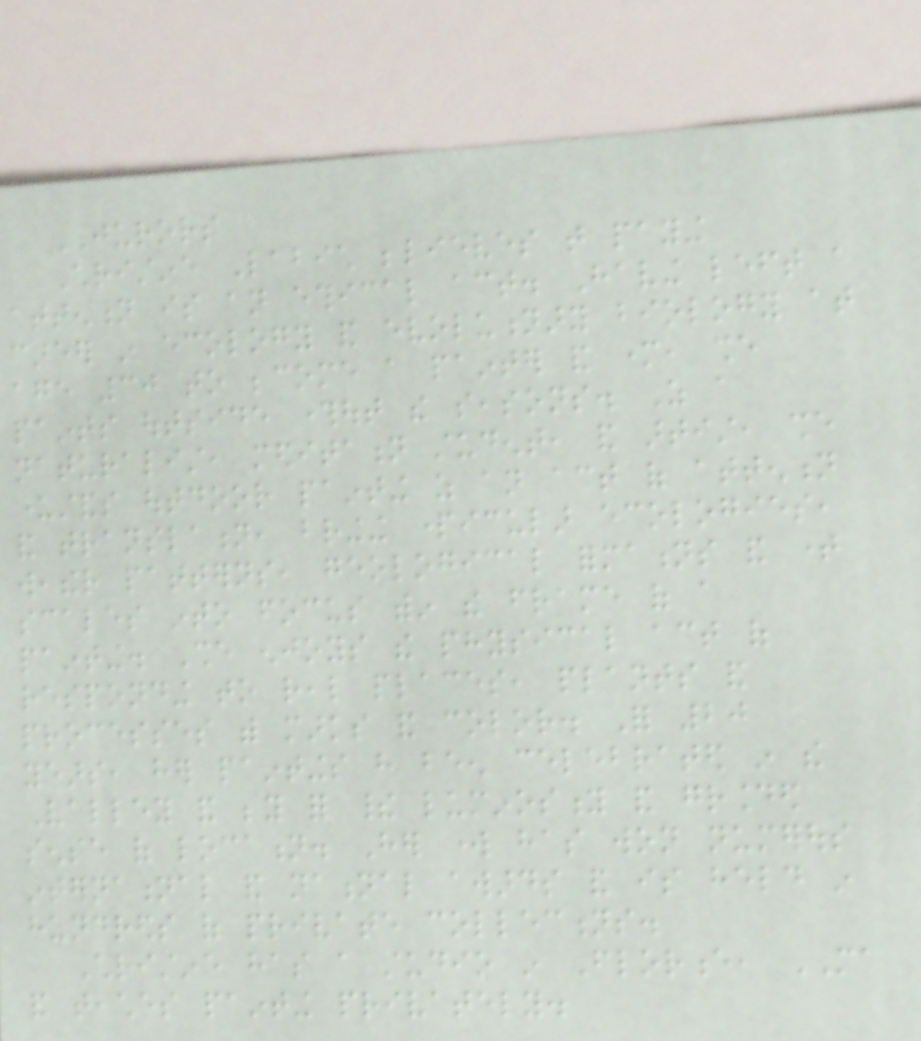JURORS
Christine Labich believes that paying
attention is an ethical act. Having left a
career in ecology and evolutionary biology at
age 30 to become a painter and mother, she
paints outside throughout the seasons. As a
naturalist, meditation student, and artist, she
understands outdoor painting as an act of attention
and translation, bringing particular ecologies,
weather patterns, geological formations and time
scales into focus within the frame of a
painting. She enjoys the physical act of
responding to real places, plants and
processes with marks and color. For 20
years, her paintings have been celebrated in the
Valley and beyond for their luminosity and grounded
sense of location. Her work has won numerous
international and national awards and is held in
hundreds of private collections.
Christine has a studio in Florence, MA
and teaches painting privately.
